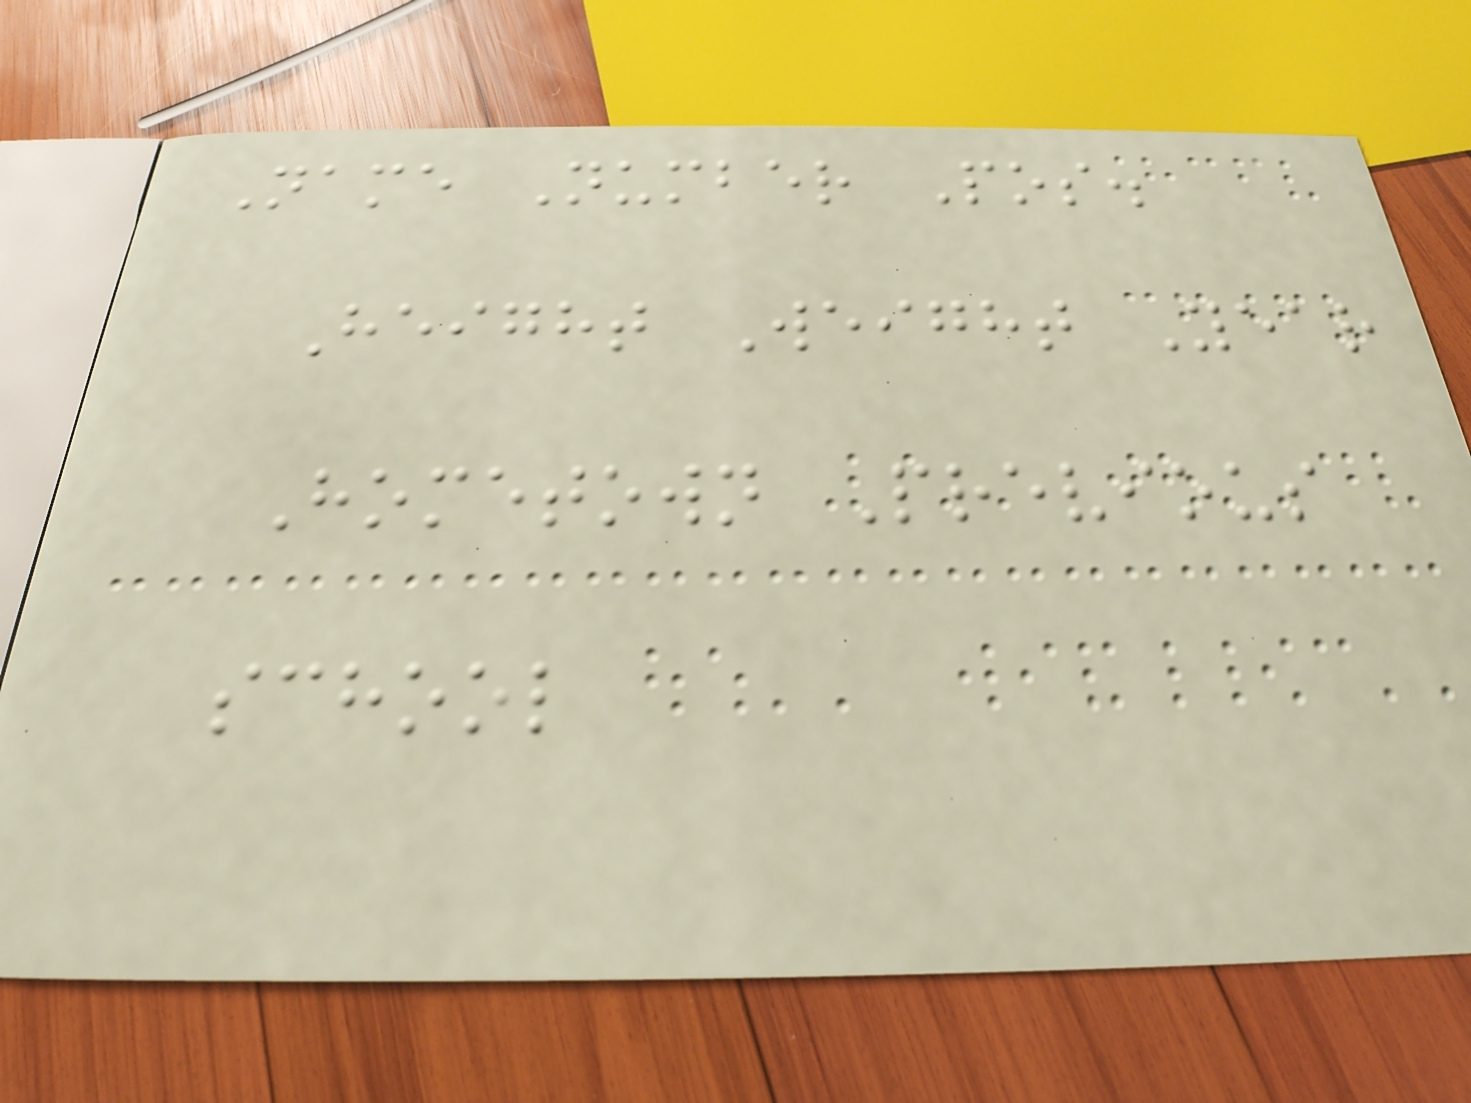Name Number Pos.
Height Weight Year
Hometown Previous
school
